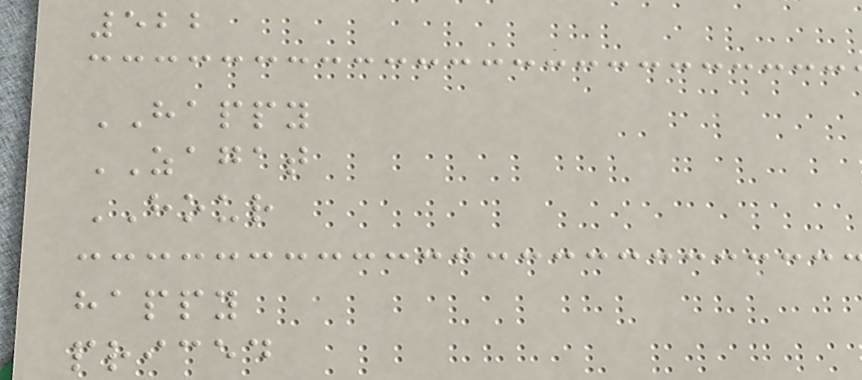522
HAPPY
ZAGAT
HOUR
happy
priced
